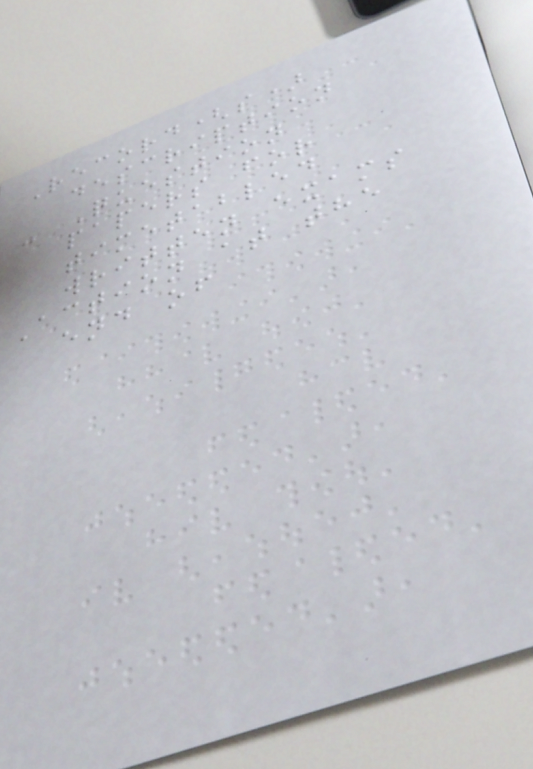Record(s)
description
- Question
papers for
timetabled
written exams
Action at the
end of
